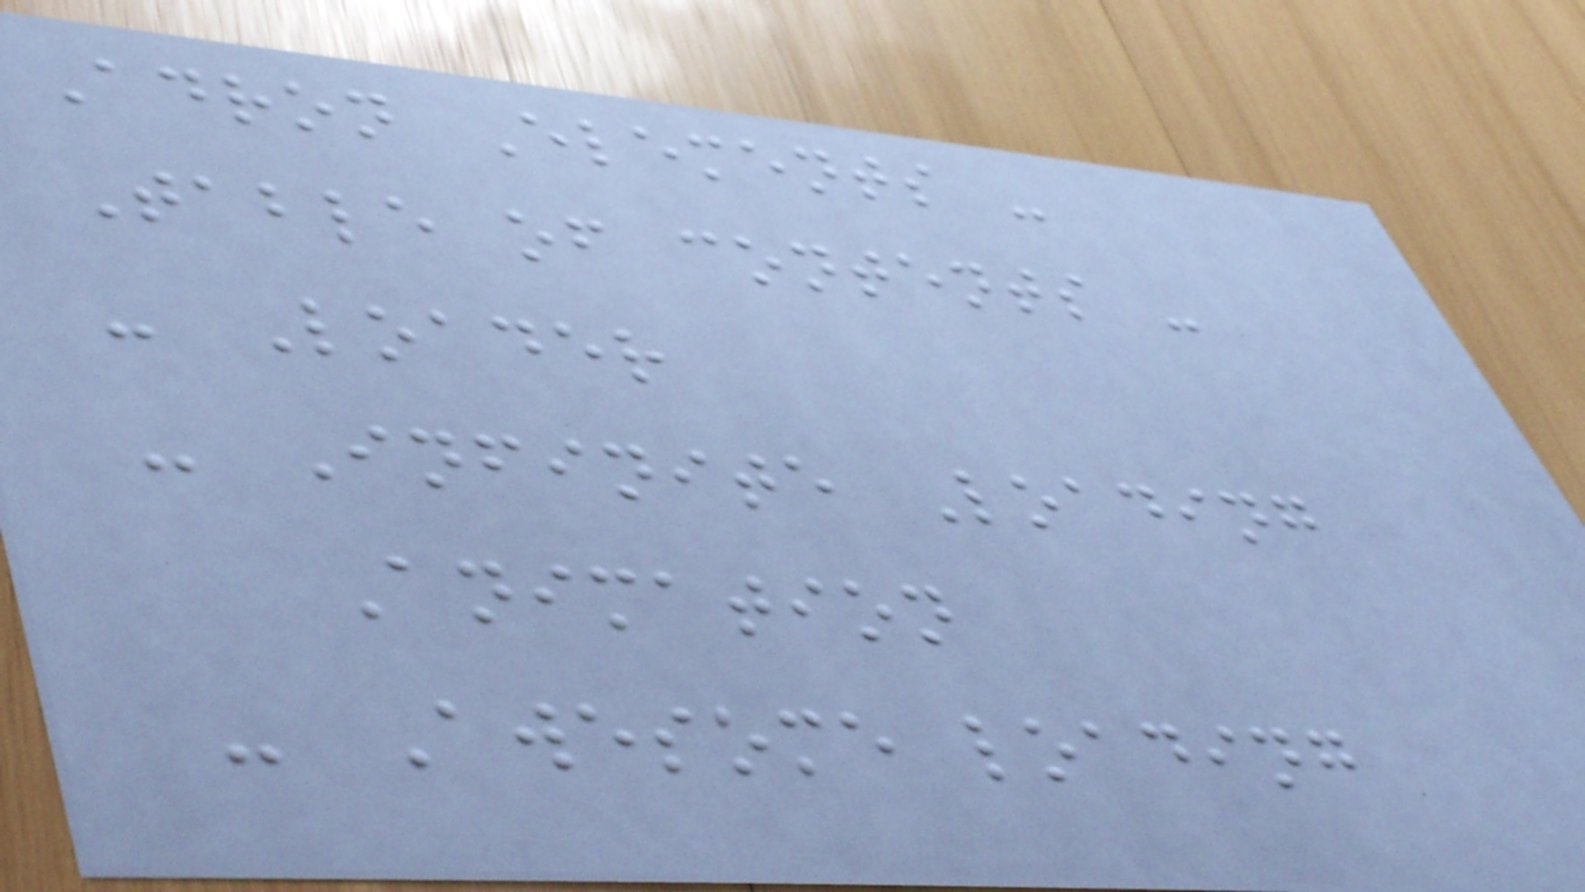Adron Elements -
Table of contents -
- Loader
- Infinite Loading
Animation
- Awesome loading
